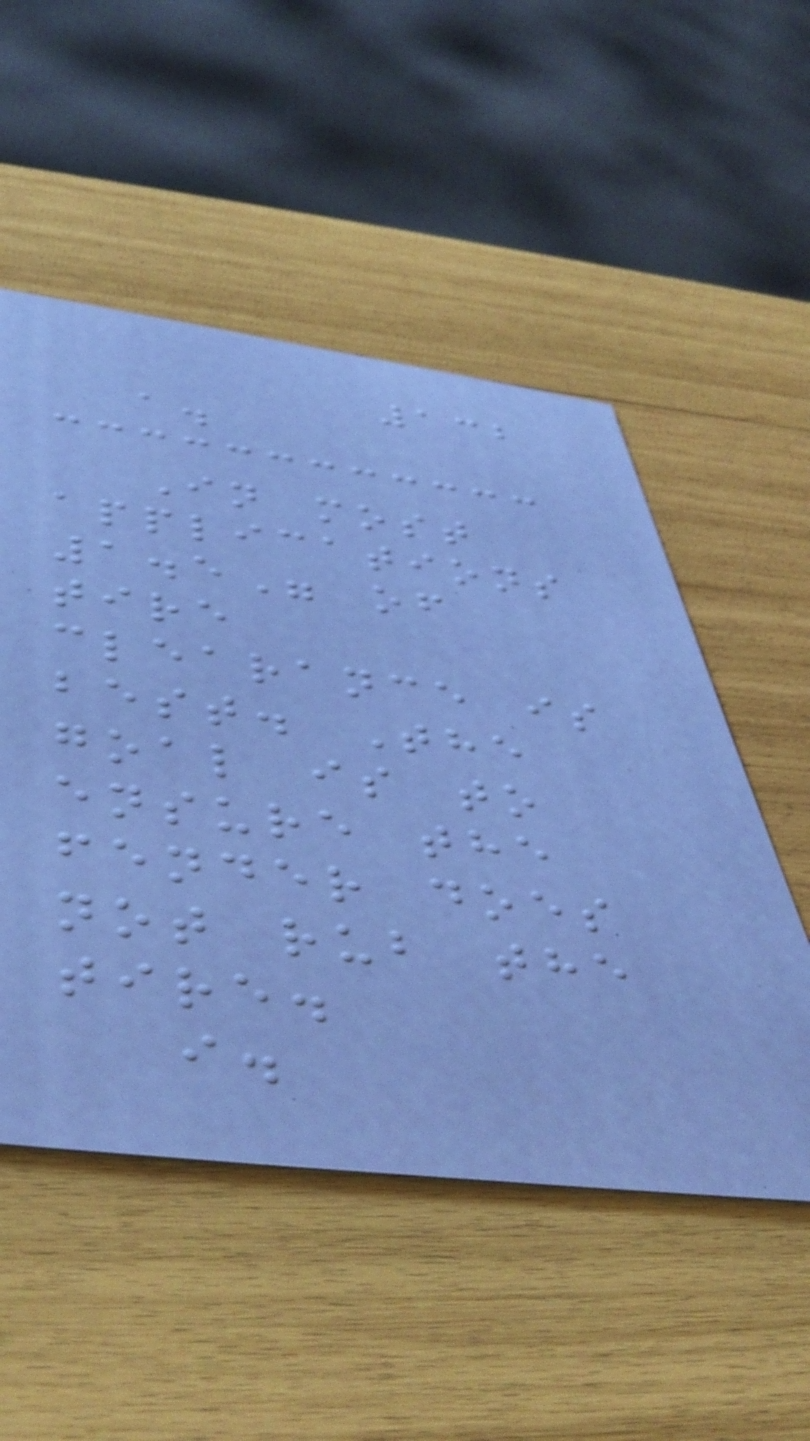132
a.
In most
applications
1.5" of
tire
clearance is
best. The
goal is to
ensure the
fender does
not rub the
tire.
i.
